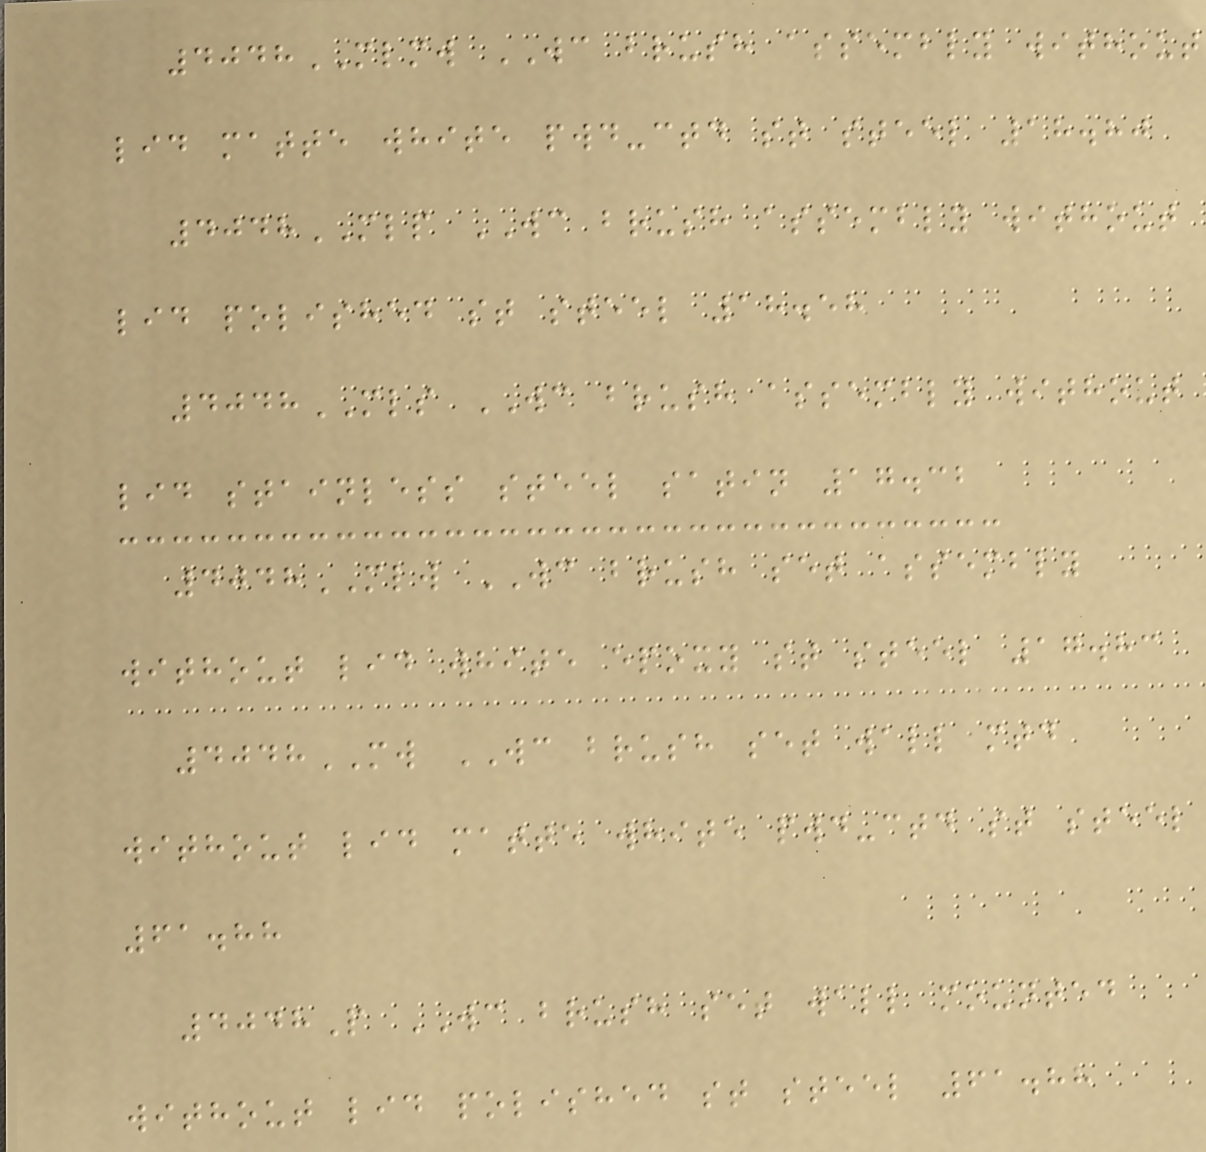4048MLMW WC brush assembly without
lid matte white pwd-ctd st steel 18.80
4048MLP WC brush assembly without
lid polished st steel 18.58
4048MLS WC brush assembly without
lid stainless steel satin 17.32
4048MLW WC brush set assembly
without lid white epoxy st steel 17.83
4048MW WC brush set wall mtd
without lid matte white pwd-ctd st steel
61.88
4048P WC brush set wall mounted
without lid polished st steel 61.88
